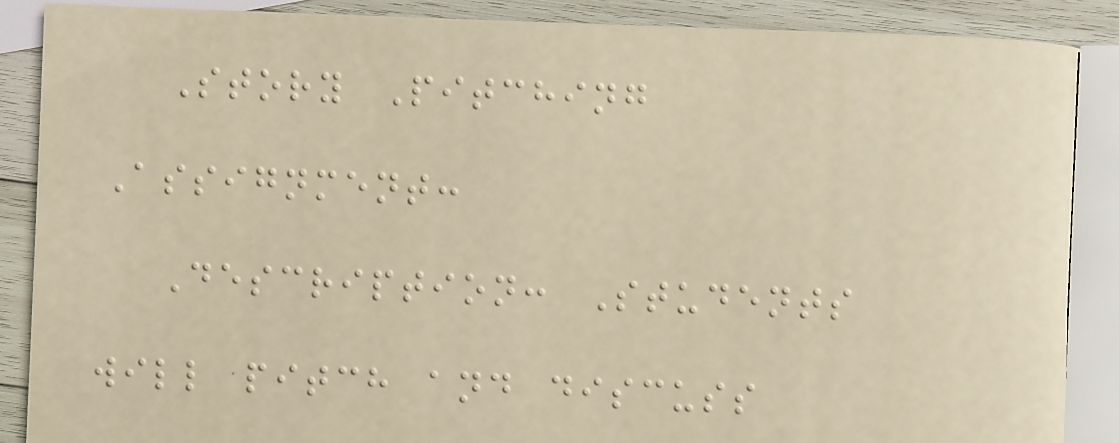Story Pitching
Assignment:
Description: Students
will pitch and discuss
